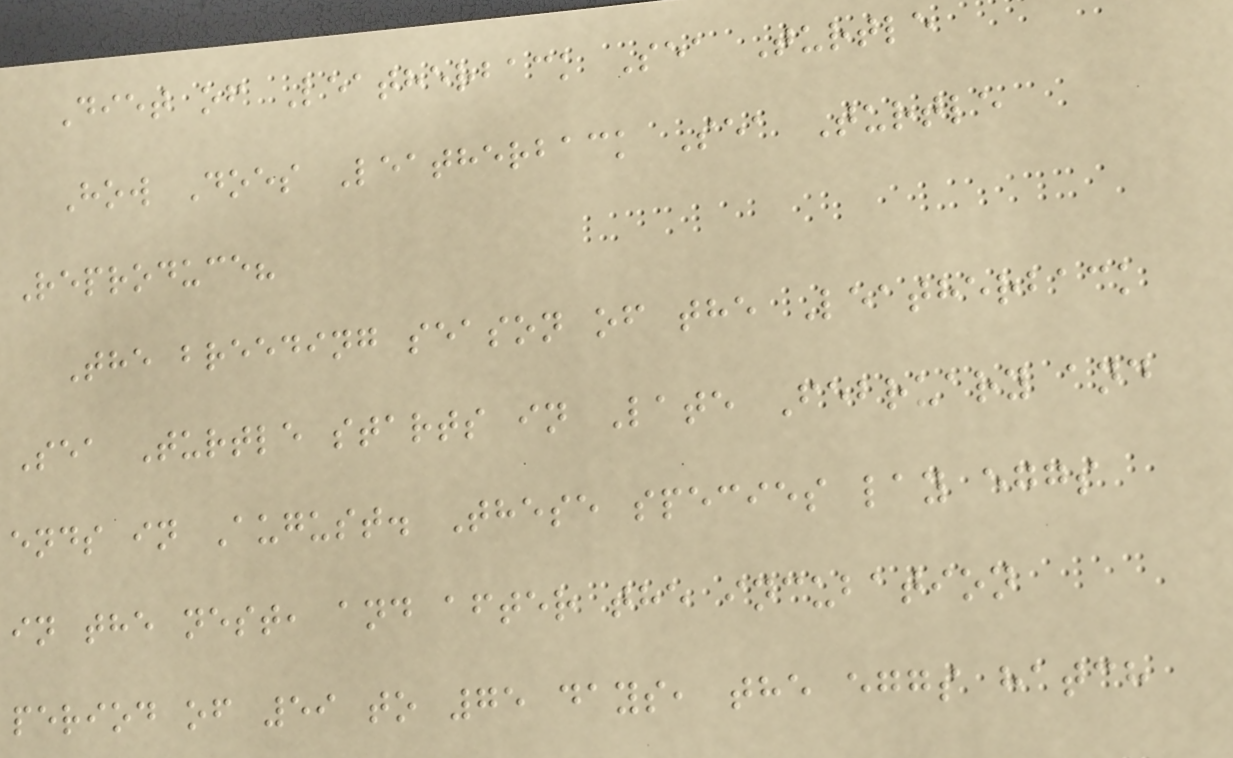Diet of Leatherback Sea Turtle
How Does Leatherback Sea Turtle
Reproduce?
The breeding season of the Leatherback
Sea Turtle starts in Late February and
ends in August. These species lay eggs
in the nest, and after the incubation
period of 59 to 75 days, the eggs hatch
